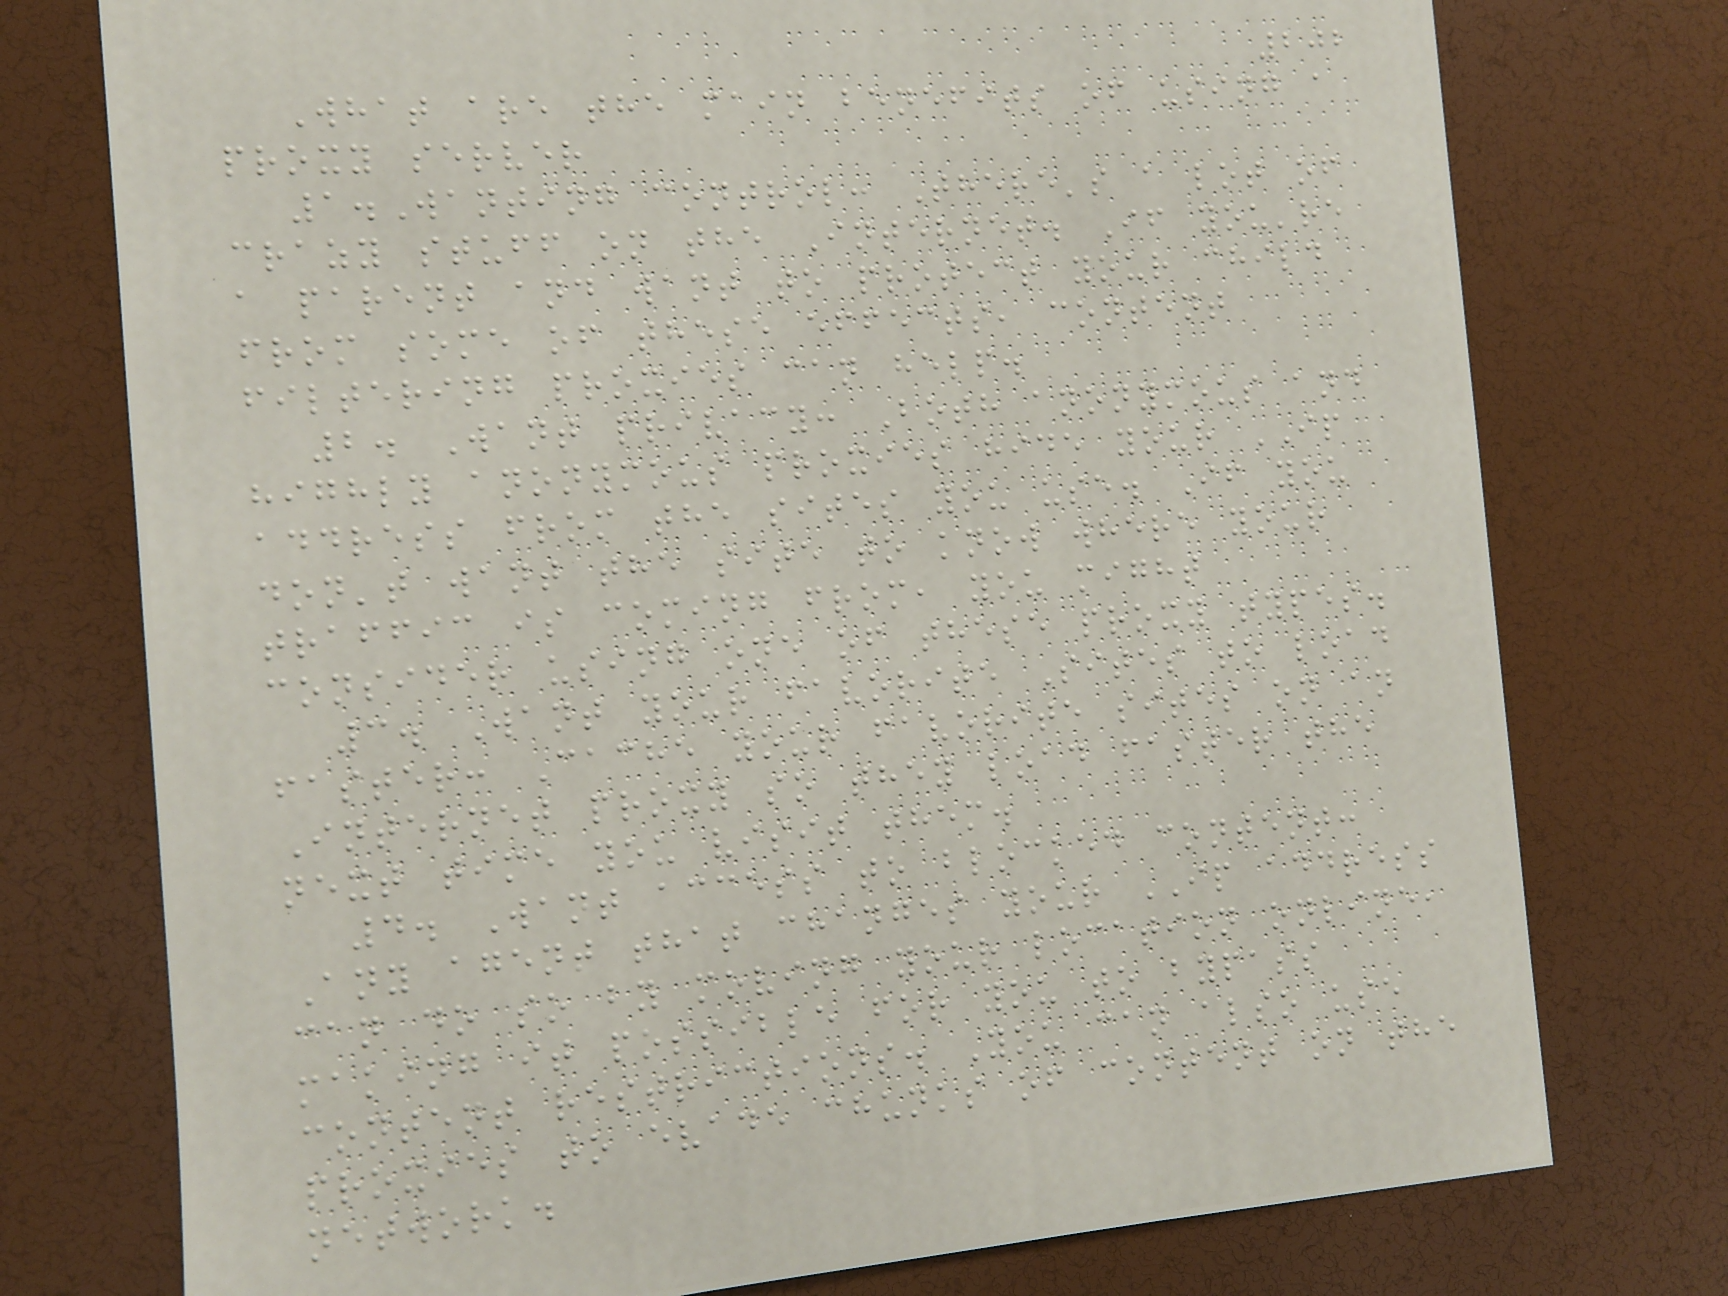202
What are the main benefits of using a
proxy server
1.Wanting control: There's a lot of
crazy stuff on the Internet. If you're
a parent and want to protect your child
from some of these effects, content
filtering proxies can help.
2. Want privacy: Both anonymous and
highly anonymous proxies hide your IP
address from the sites you use. If you
don't want the site to know where your
traffic is coming from, you might
consider using one of these proxy types.
3. Want your favorite Sites to load
faster: Cache your favorite sites on an
Internet proxy so they load faster the
next time you visit them.
4. Want access to blocked content:
Any agent that changes your IP address
can do so by moving your location online,
making it possible for you to bypass
content restrictions. You can also use
proxies to evade chunks of content on the
network.
